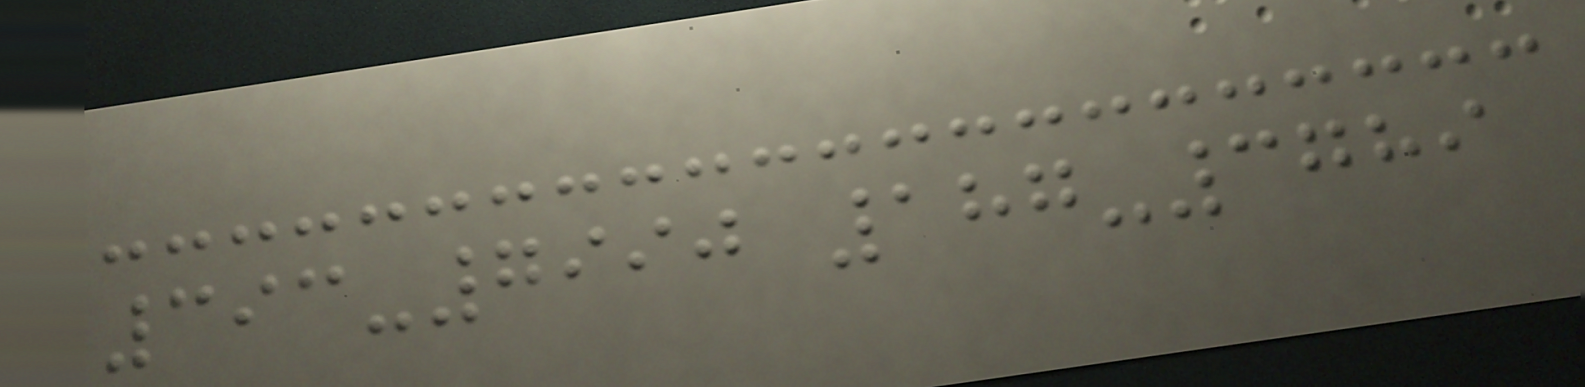393-7990 187-3789
